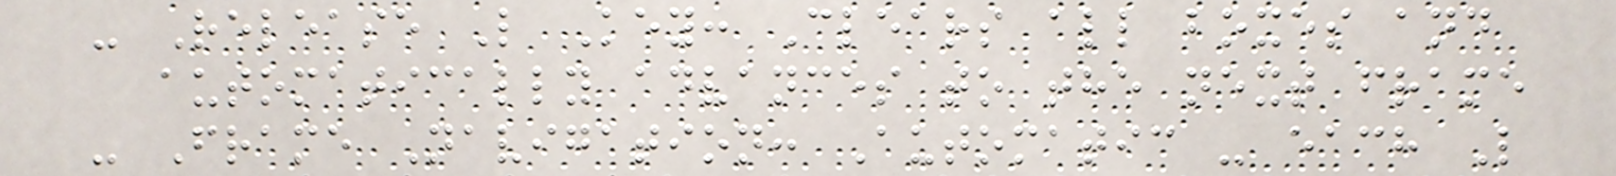- Release L Key: Clears all boxes and
automatically advances to the next frame
- Frame Navigation: Automatic - each L
